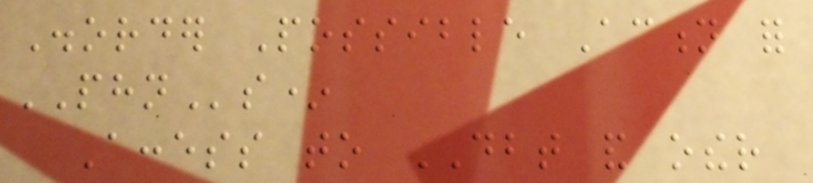Disorder Possible Action for
PHNs*
Access to DBT and other
